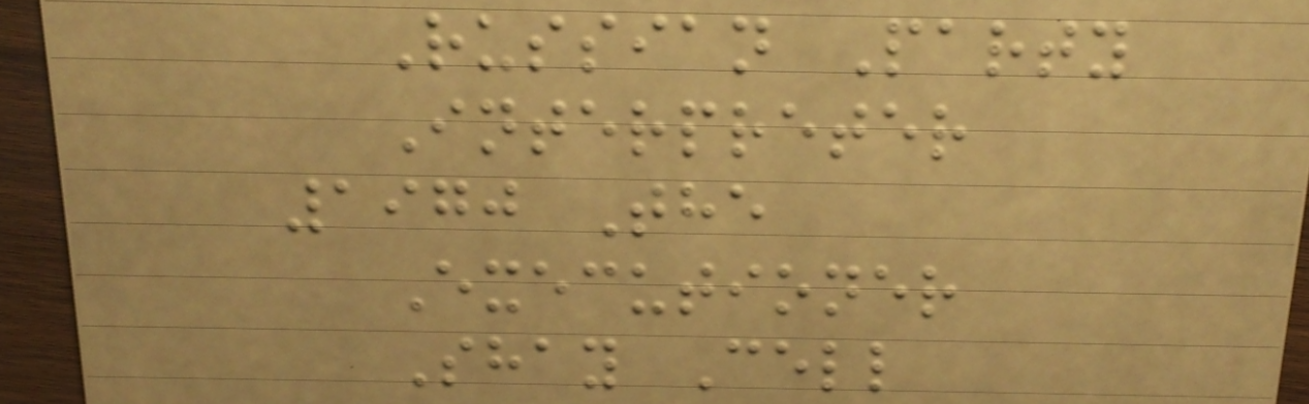Russian Party
Interpreter
1970 The
Executioner
Shay Cell
